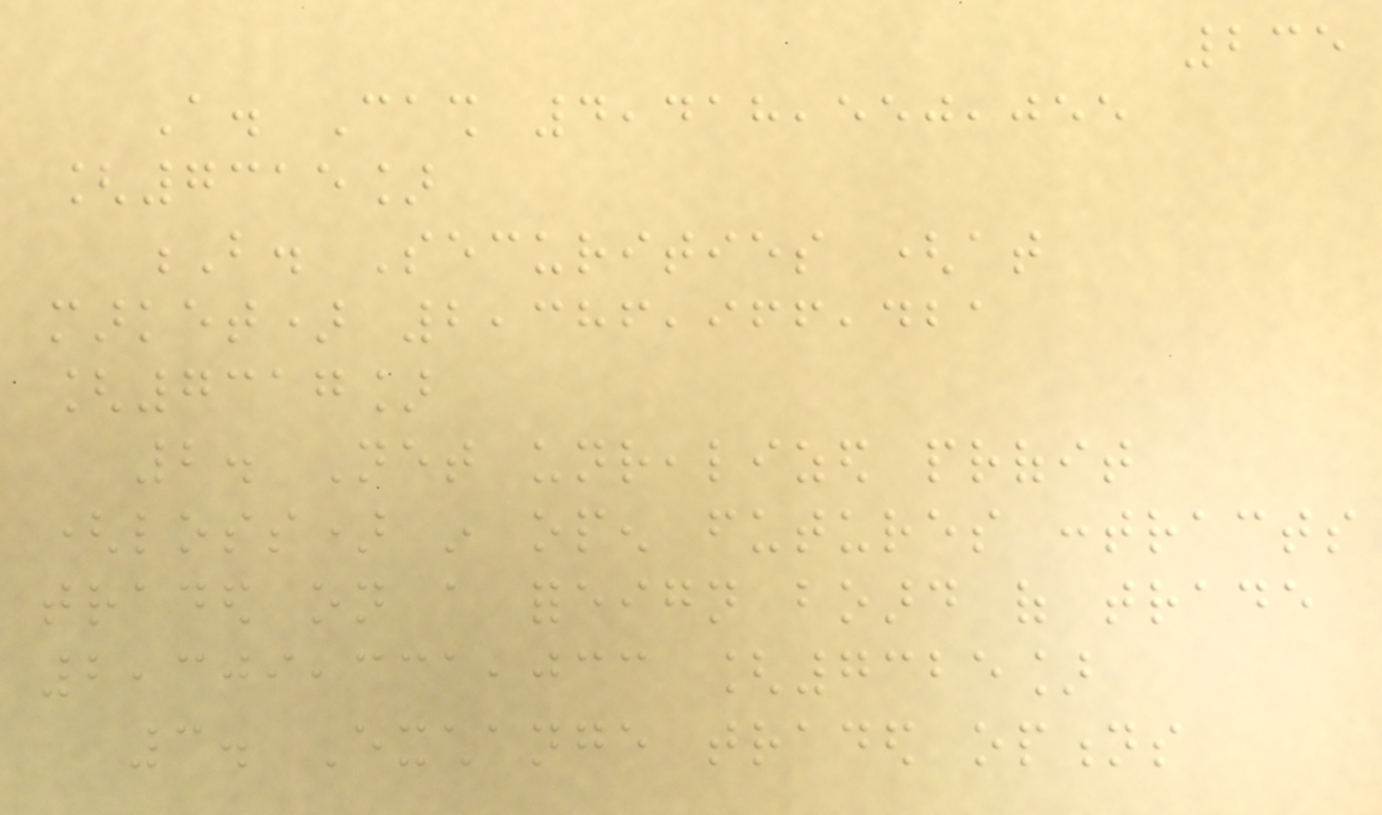235
A. Cash 4,418,550,055
[7315]
B. Securities (at
market) 2,386,966,421
[7317]
2. Net unrealized profit
(loss) in open futures contracts
traded on a foreign board of trade
2,309,331,033 [7325]
3. Exchange traded options
